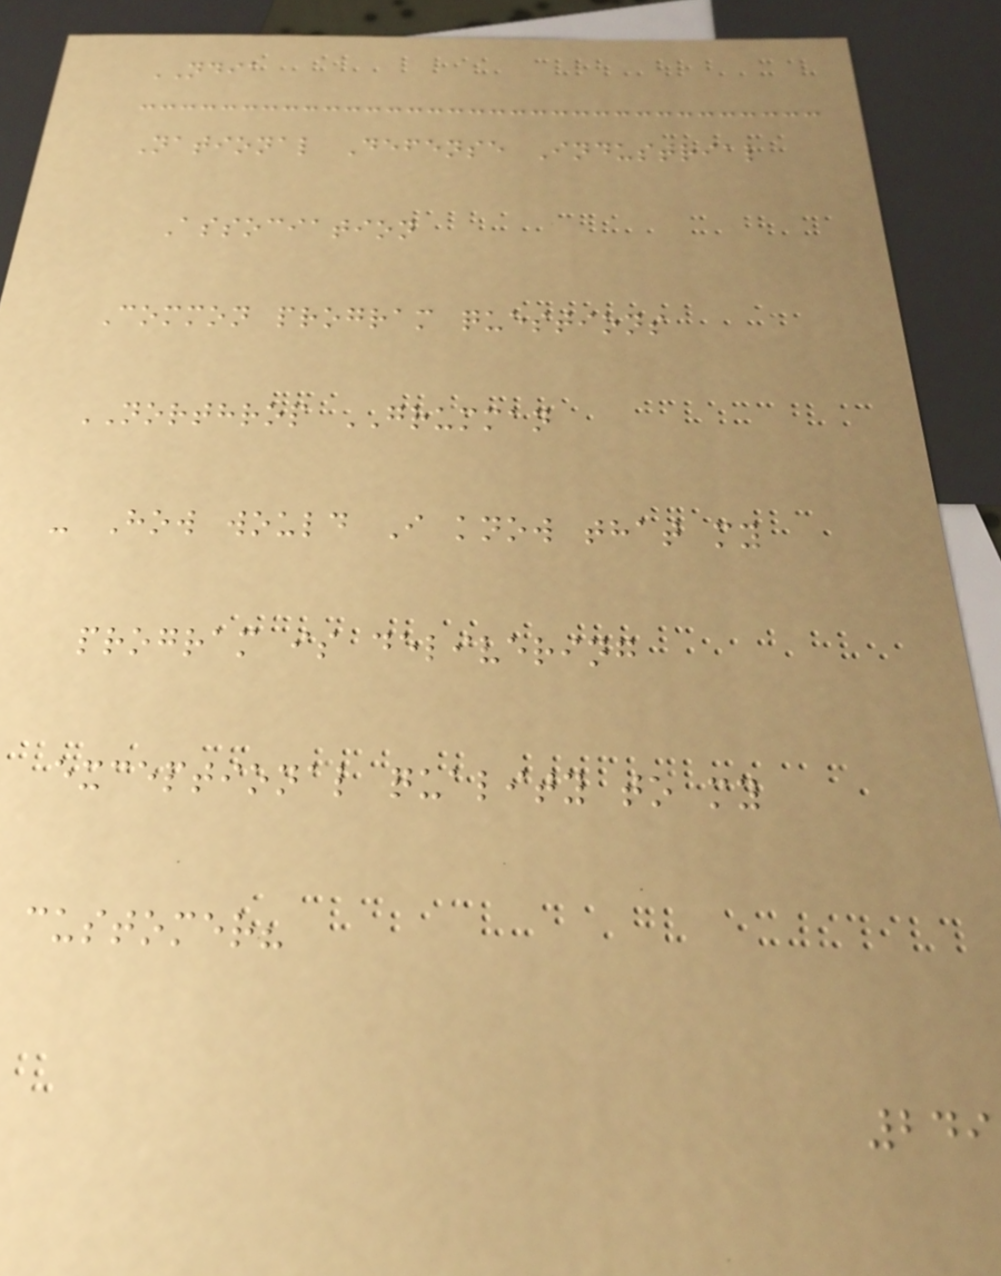NDIA
National Defense Industrial
Association
Common program questions
NORTHROP GRUMMAN
- How would I know that my
program is delivering
exceptional quality to my
customer?
249
